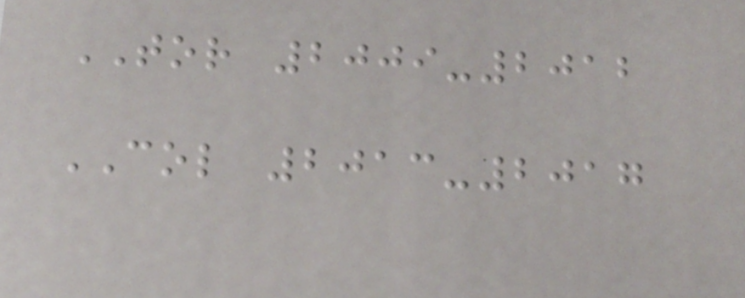TOR 2009-2012
COL 2013-2017
